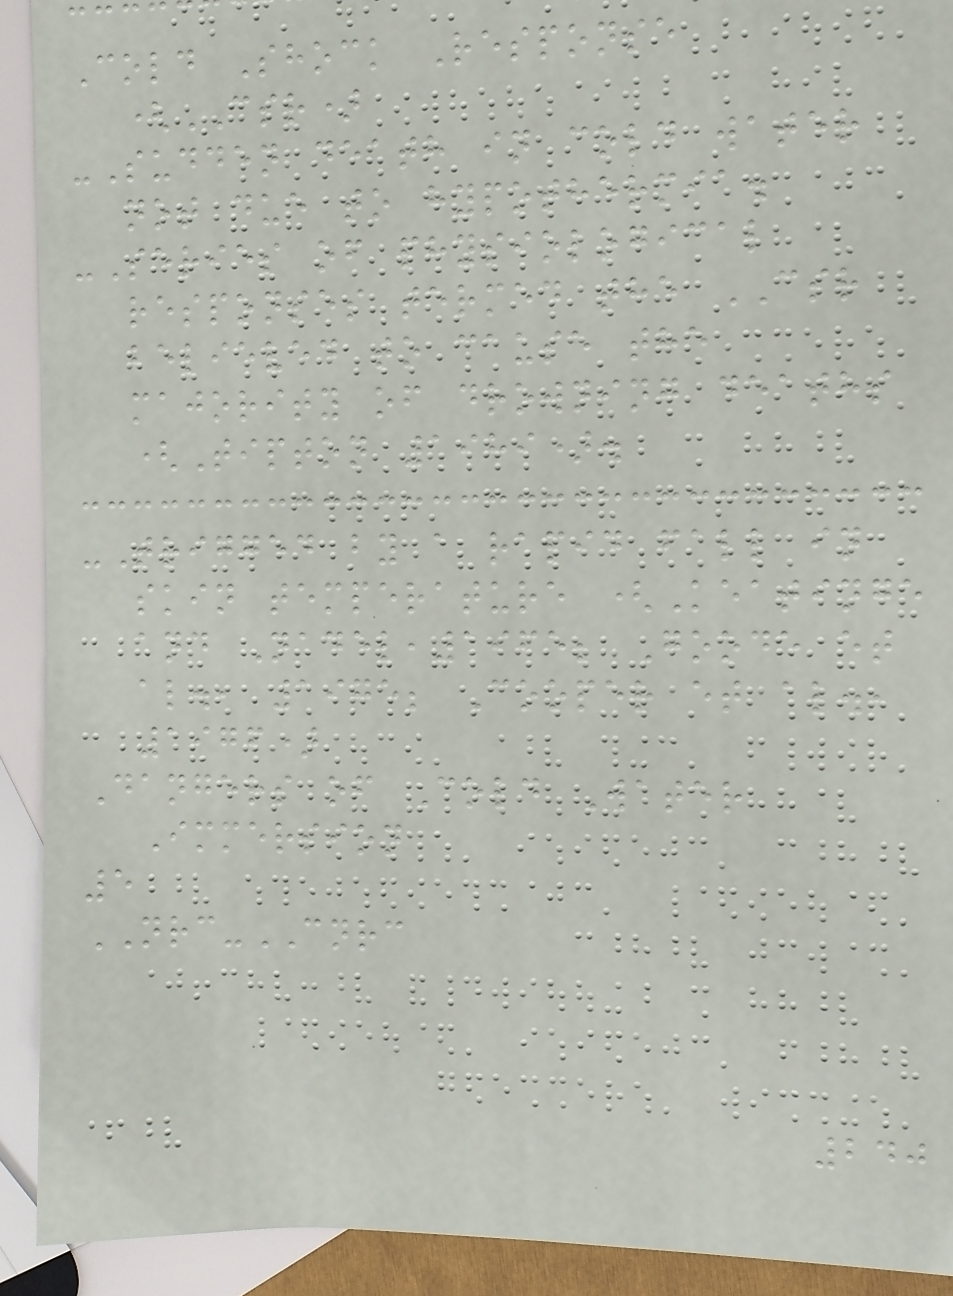Cold Shock Response
(CSR)
-Sudden death in cold water
not due to hypothermia.
-Series of physiological
responses termed the CSR
believed to cause the
majority of drowning deaths
(Tipton 1989).
-Trigged by a rapid fall in
skin temperature (Keatinge
and Nadel,1965; Goode et
al., 1975; Cooper et al.,
1976)
Dangers of Cold Water
Immersion
5
NRC-CNRC
240
